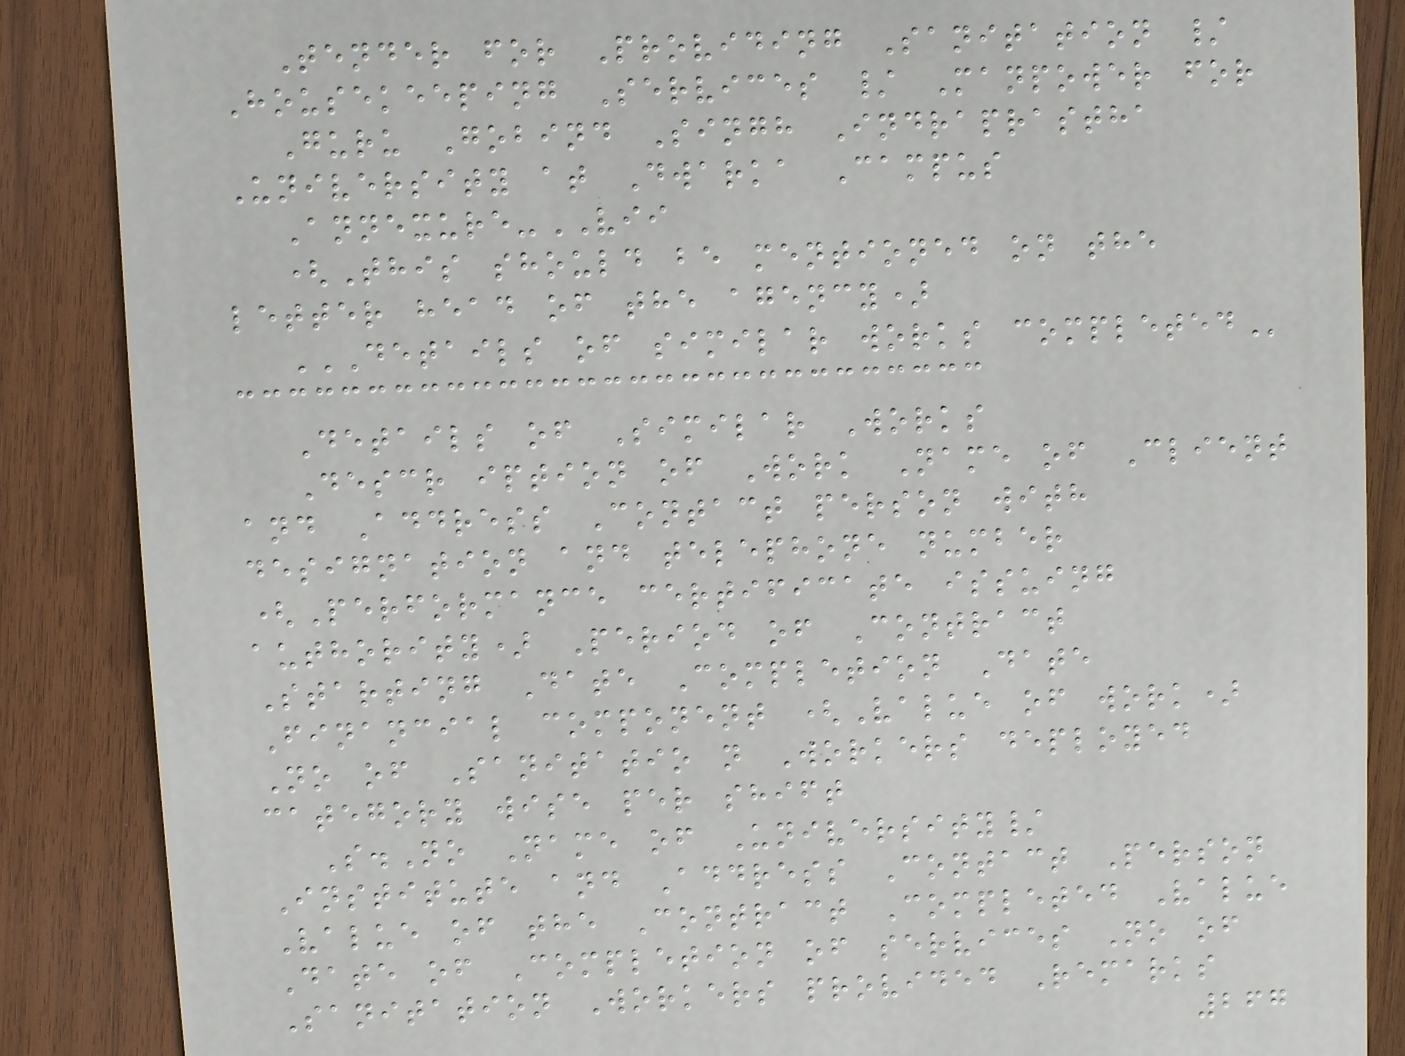Tender for Providing Sanitation /
Housekeeping Services / Manpower for
Guru Gobind Singh Indraprastha
University at Dwarka Campus
Annexure-VII
(This should be mentioned on the
letter head of the agency)
DETAILS OF SIMILAR WORKS COMPLETED
Details of Similar Works
Descr iption of Work Name of Client
and Address Contact person with
designation and telephone number
(Performance certificate issuing
authority) Period of Contract
Starting Date Completion Date
Financial component (Value of work)
No of Sanitatio n Workers deployed
category wise per shift
S.No Name of University/
Institute and Address Contact Person
Value of the Contract Completed Value
Date of Completion of services No of
Sanitation Workers provided Remarks
267
